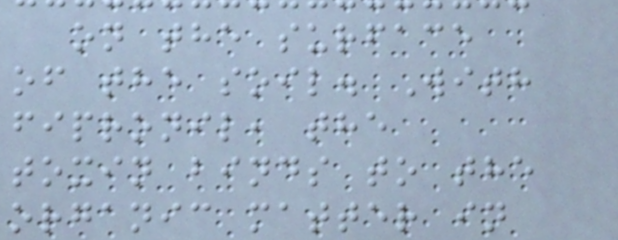on the surface
of the soil. With
fipronil, the
toxin binds to the
organic matter in
